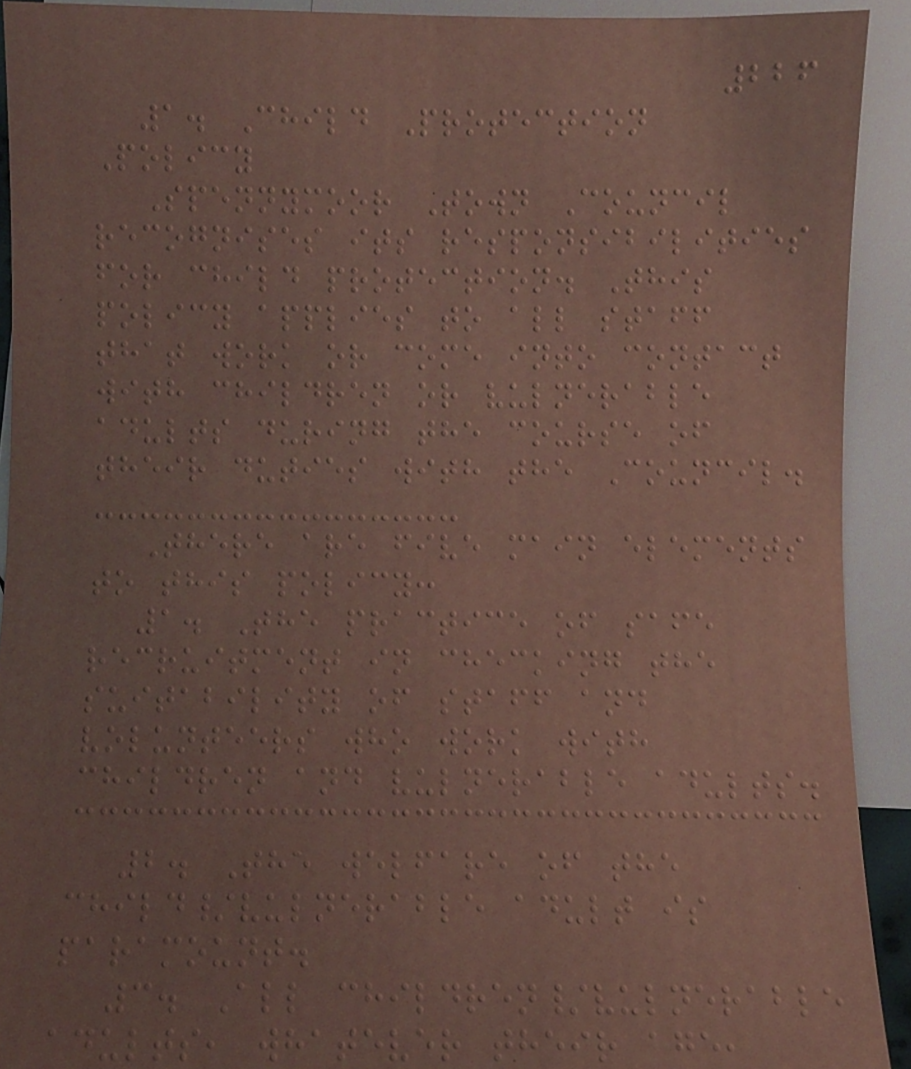226
1. Child Protection
Policy
Spennymoor Town Council
recognises its responsibilities
for child protection. This
policy applies to all staff
that work or come into contact
with children or vulnerable
adults during the course of
their duties with the Council.
There are five main elements
to this policy:
1. The practice of safe
recruitment in checking the
suitability of staff and
volunteers who work with
children and vulnerable adults.
2. The welfare of the
child/vulnerable adult is
paramount.
3. All children/vulnerable
adults, whatever their age,
